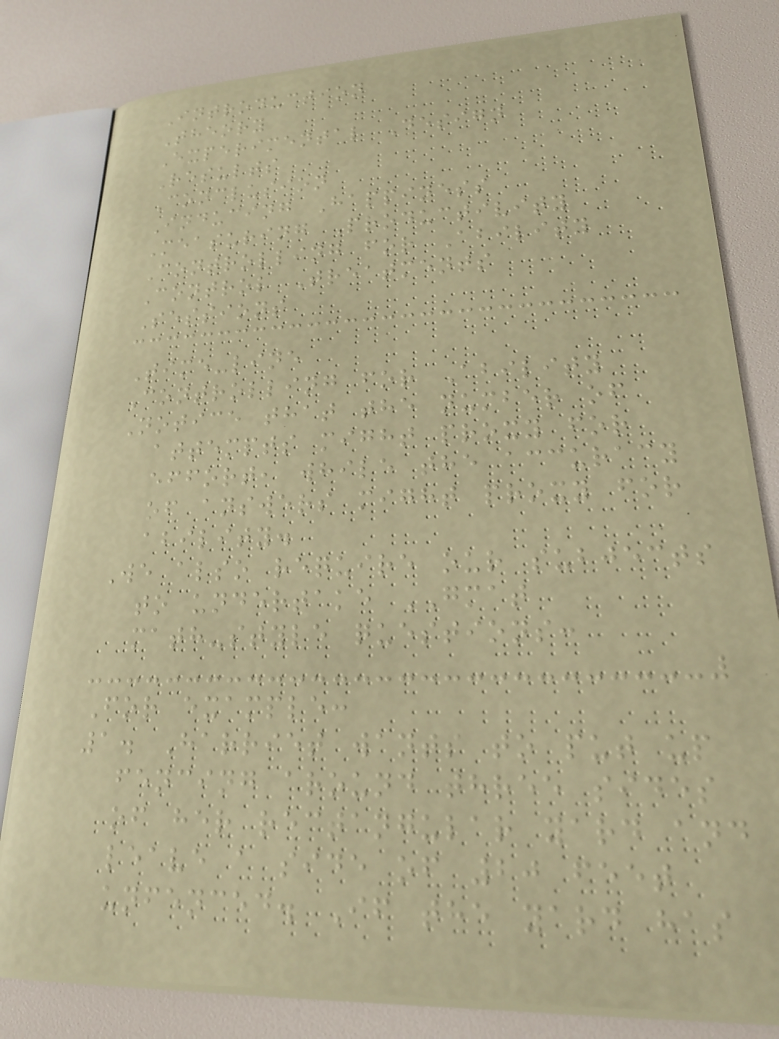Introduction
Theory
Experimental Design
Results
Conclusion
Inducing Happiness
Measuring Productivity
Controlling for Ability
Control Treatments
Sessions
Time-line
Controlling for Ability
Notice that the number of
attempts might proxy for
effort, while the accuracy
of answers might proxy for
ability.
We also require our subjects
to undertake GMAT
math-style questions:
For example:
1. Harriet wants to put up
fencing around three sides
of her rectangular yard and
leave a side of 20 feet
unfenced. If the yard has
